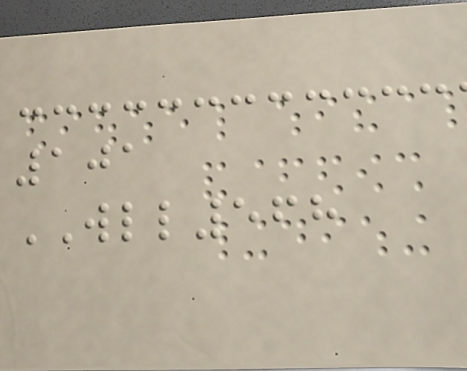101
WLL568
